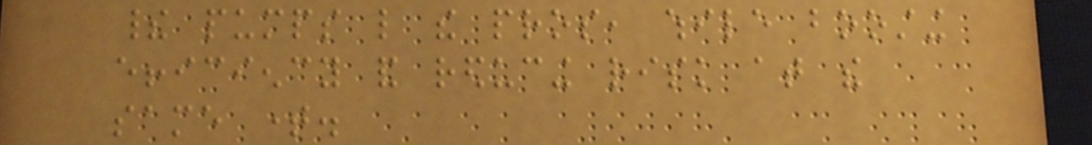their pumps like the pros, while boosting
efficiency and reducing risk at the
same time.
